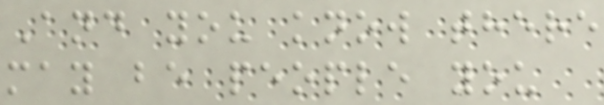And you know there
may be people you
